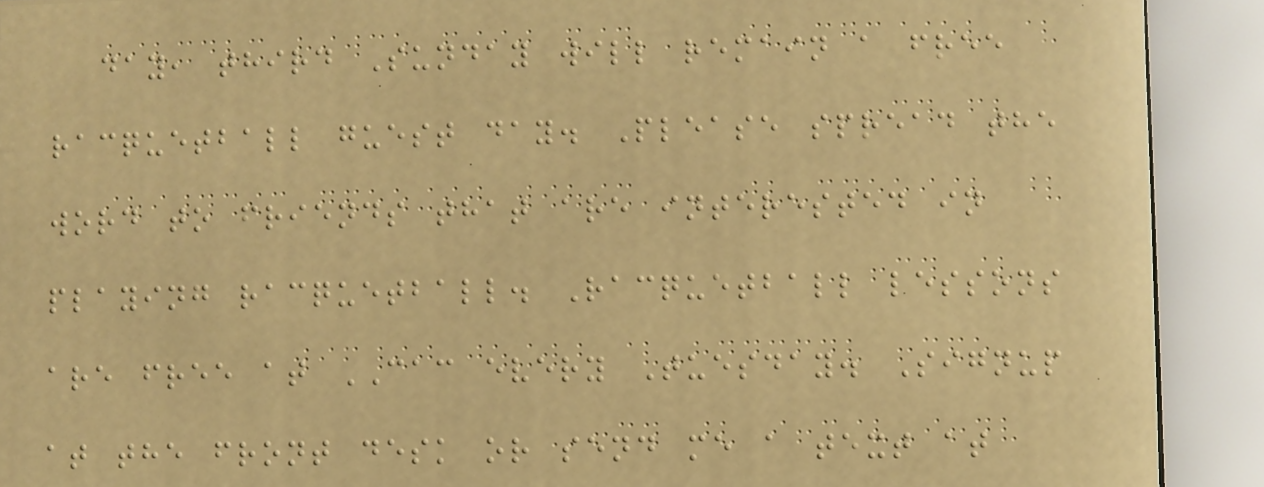day, third Sunday will remain a free
racquetball guest day. Please spread the
word to friends that are interested in
playing racquetball. Racquetball lessons
are free at CAC every Tuesday. Signup
at the front desk or send me a text at
